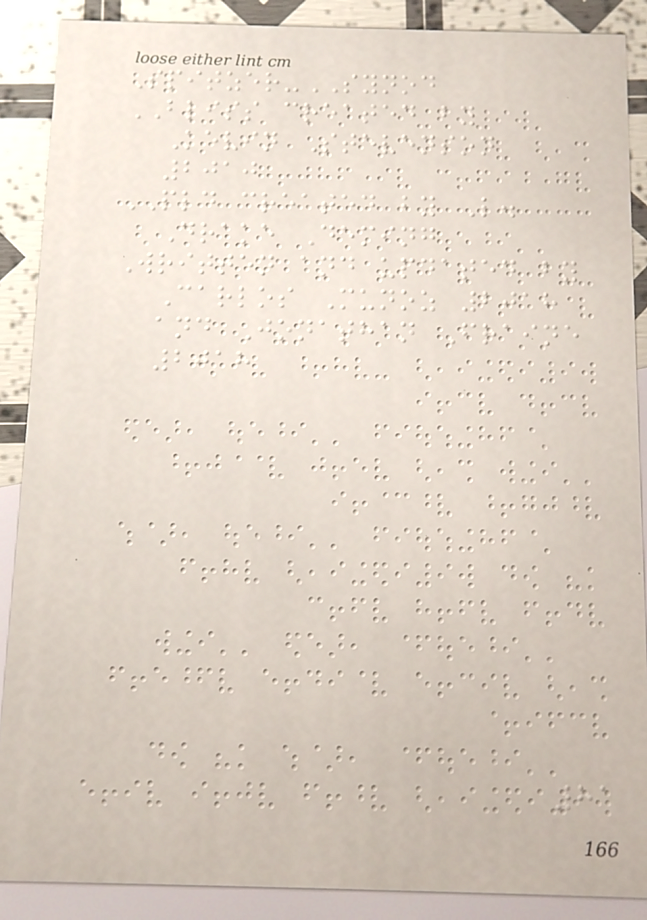Spitzer-SYNOD
BLISS created by
Kevin Stevenson
2010
PLD created by L.
Drake Deming
Written and updated by
Carlos Munoz 2018
and Jonathan Fraine
2018
81
